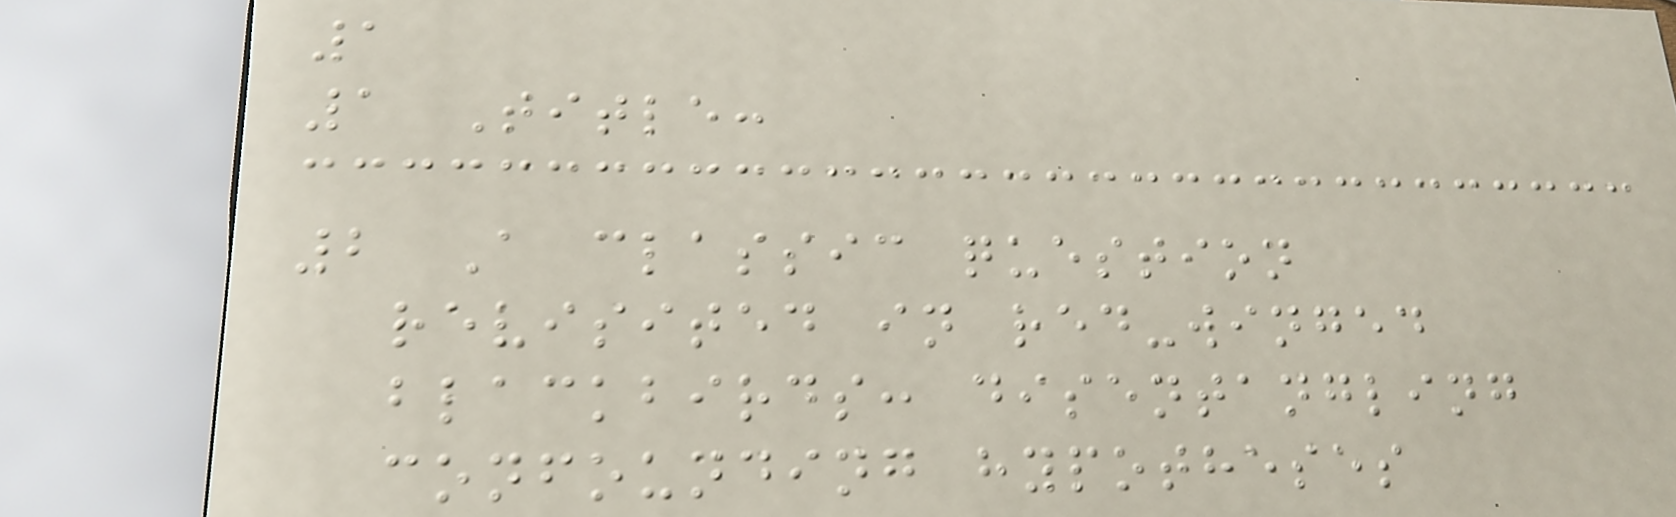1
1 Title:
2 A classic question
revisited in red-winged
blackbirds: disentangling
confounding hypotheses
